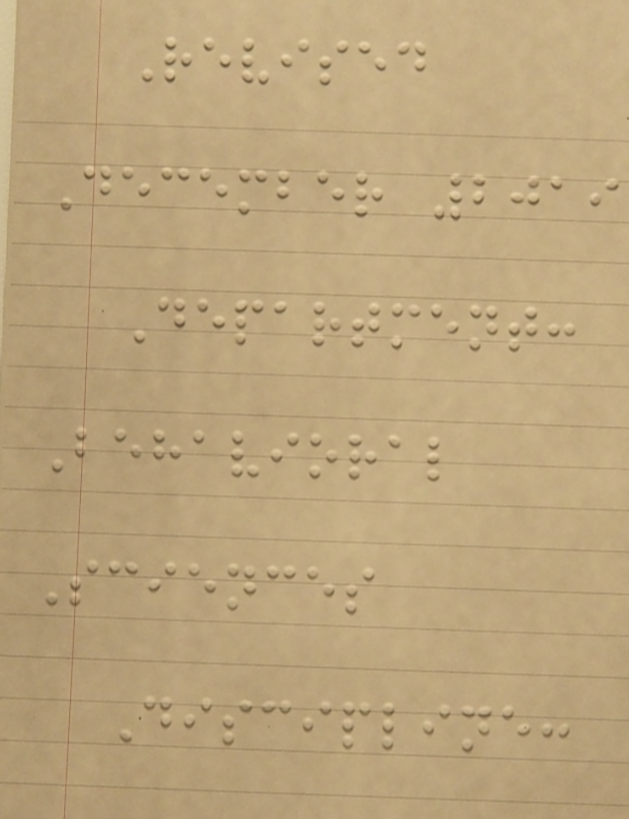Revised
December 2019
Department:
Behavioral
Sciences
Discipline:
